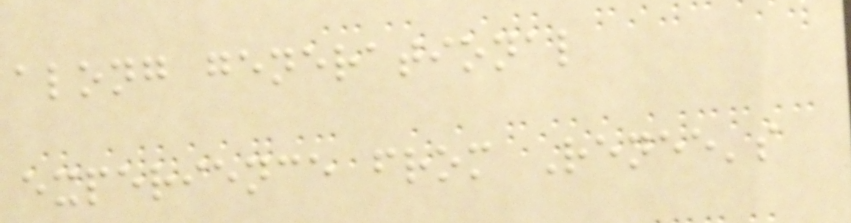along generational
experience from Renee's
